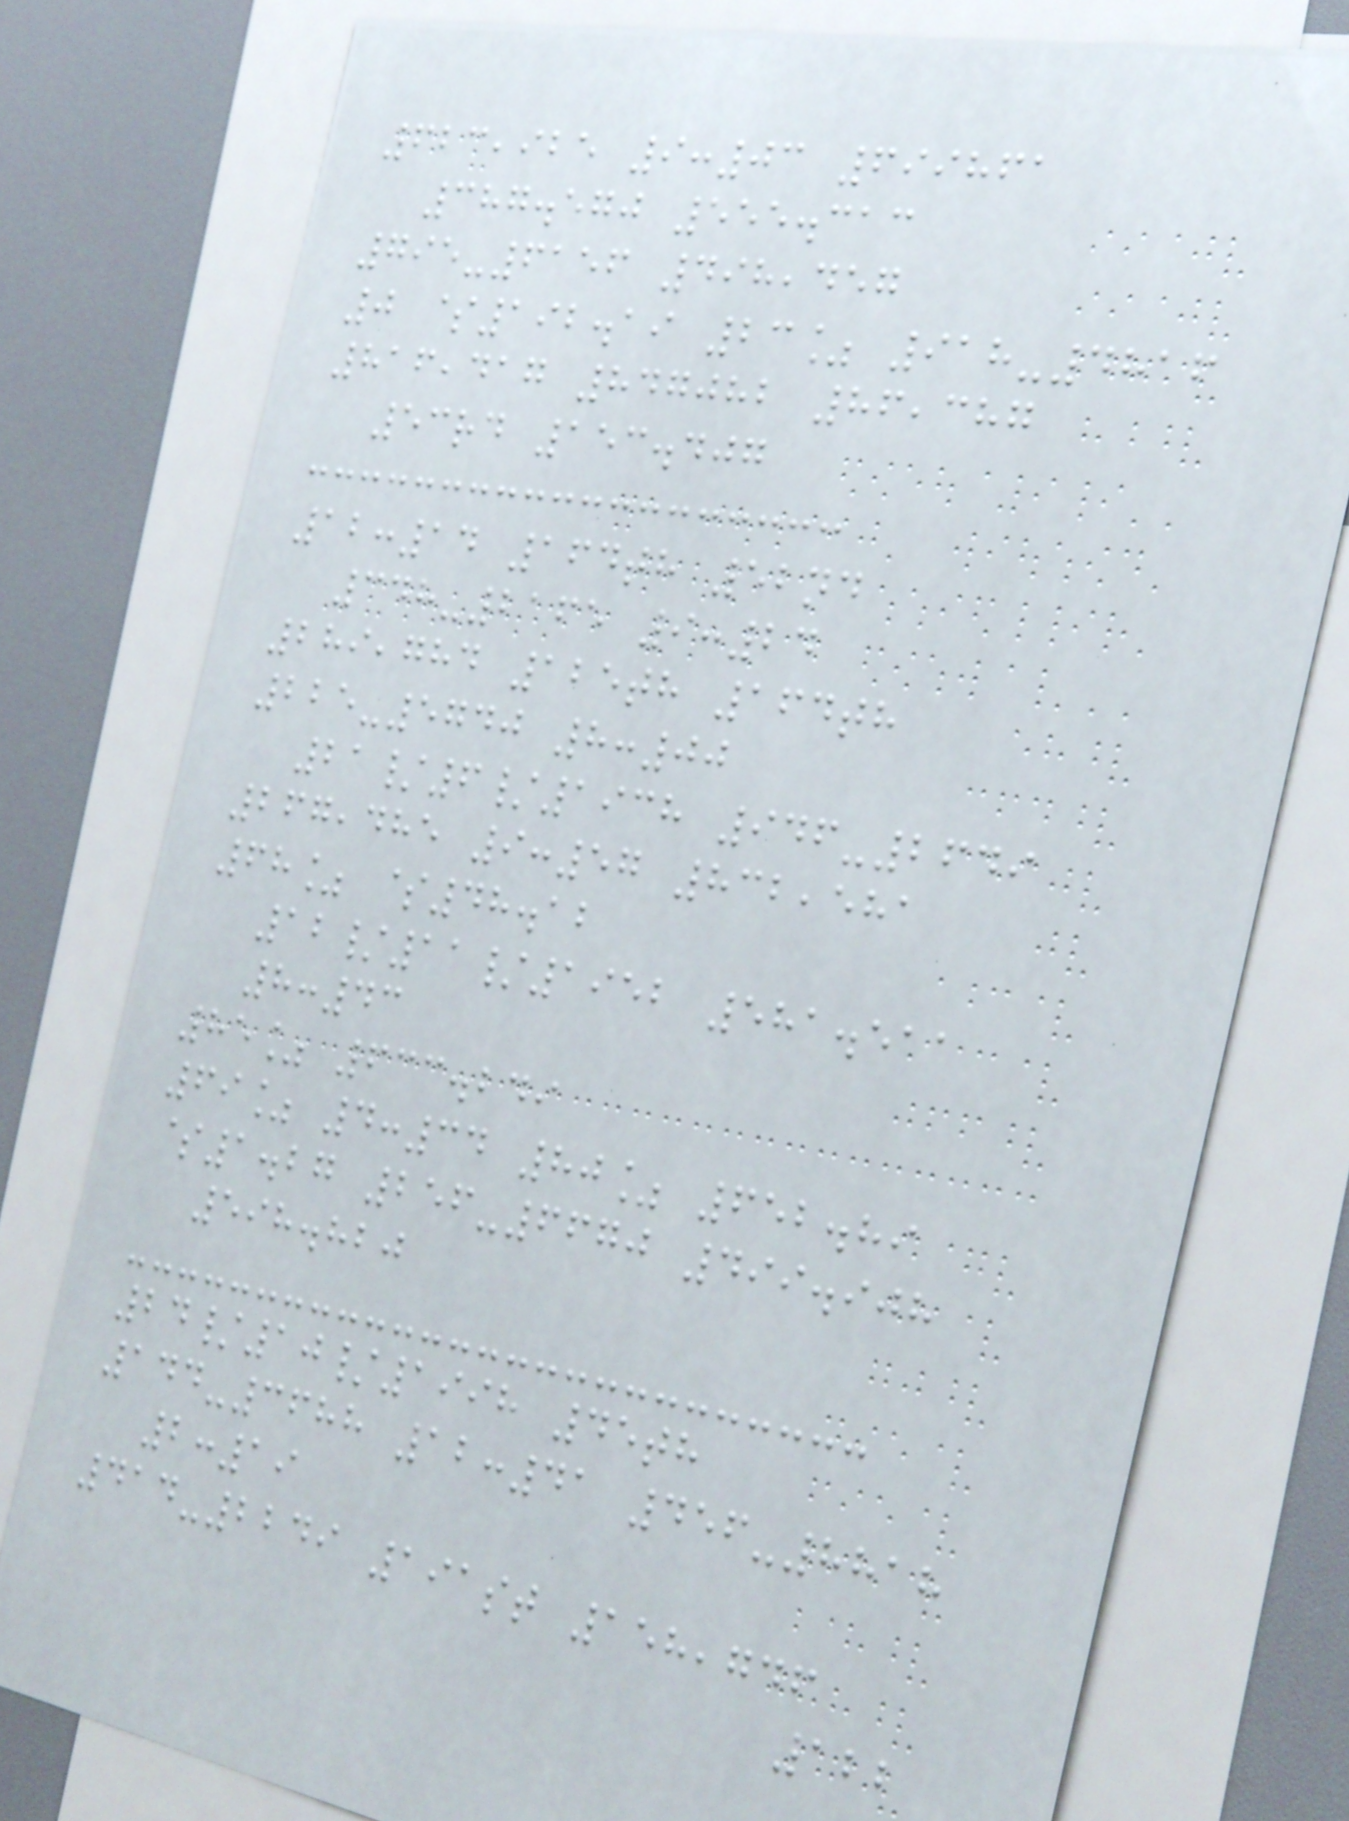623,925 9:03 699861
387.570 555.313
795-6156 498,457
0 $192.19 23% 918-4816
816,417 847082 86,387
53rd 153.407
12:14 164th 52nd
348-2165 9:24
289,784 125th 164th
225-5740 8:00
21/6/1938 946-2649
267,485 9:57 832,581
68% $48.12
12/11/1952 581.511
8:43
85% 633.249
69% 4:34 80% 652.89
$1.27 256-6670 499.908
598.820
24/10/1998 45th
144-3688 12:41 456-8818
2:19
414-2249 191st 158,746
122
